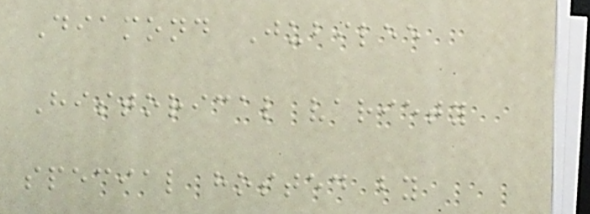Diamond Jubilee
Historical variety
special hosted by
